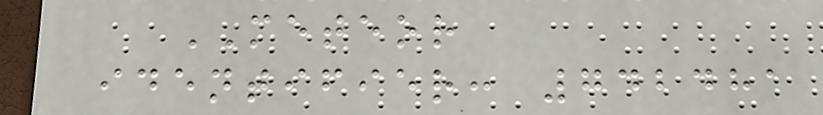METEOR
identifier: 742481
